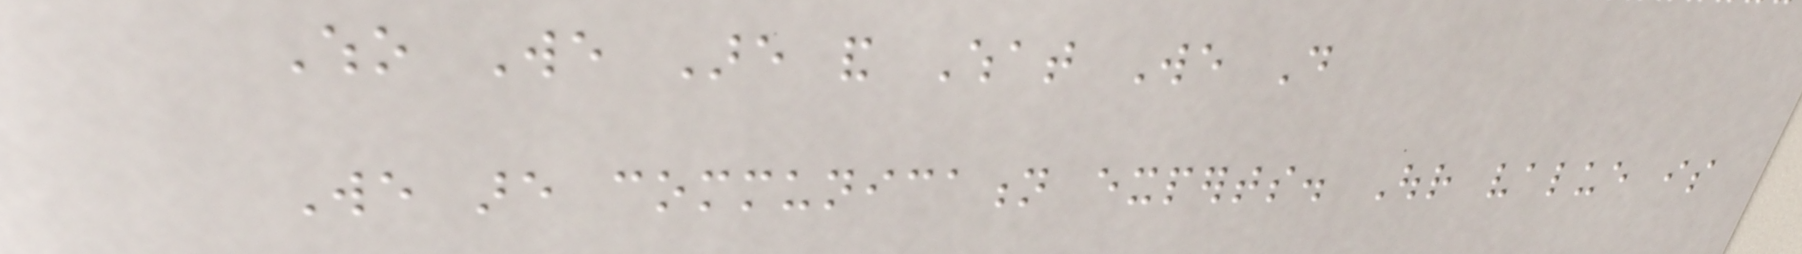Who We Are and What We Do
We are communication experts. Our value is
